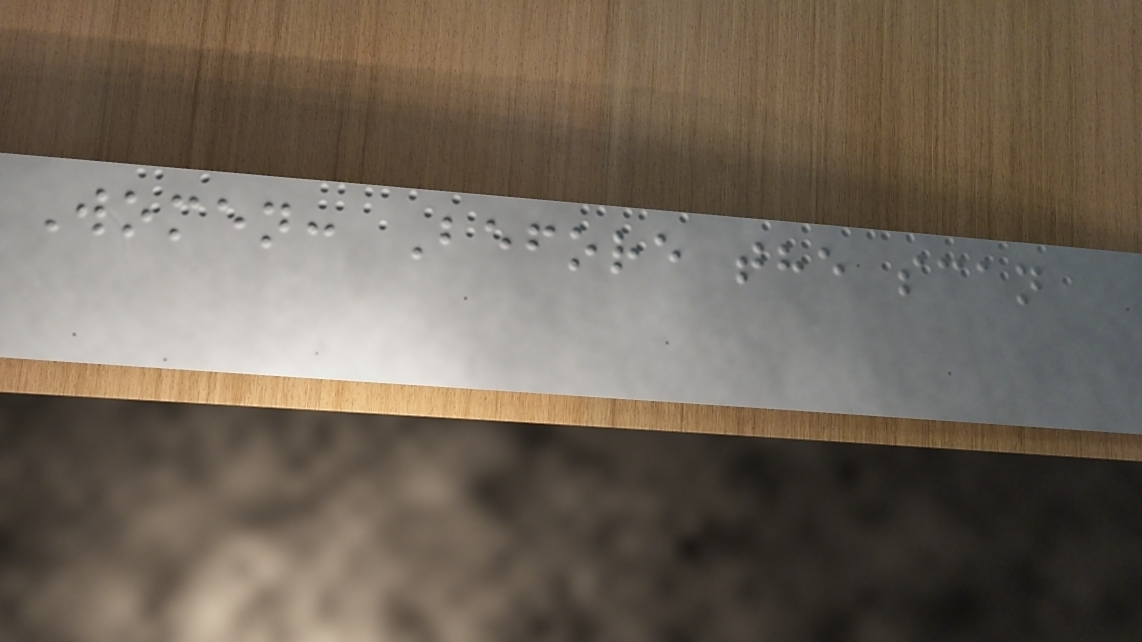Women: Before the scan
